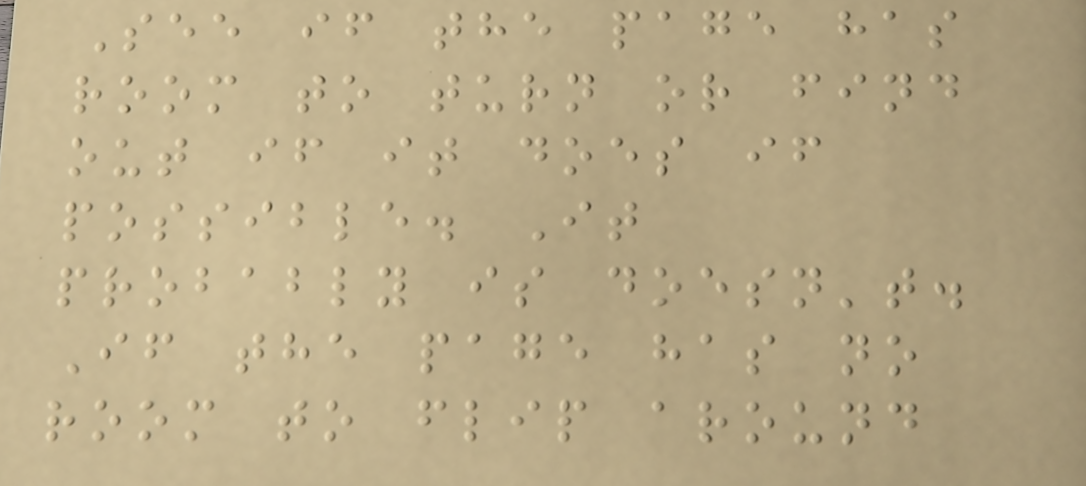See if the page has
room to turn or find
out if it does if
possible. It
probably is doesn't.
If the page has no
room to flip around
